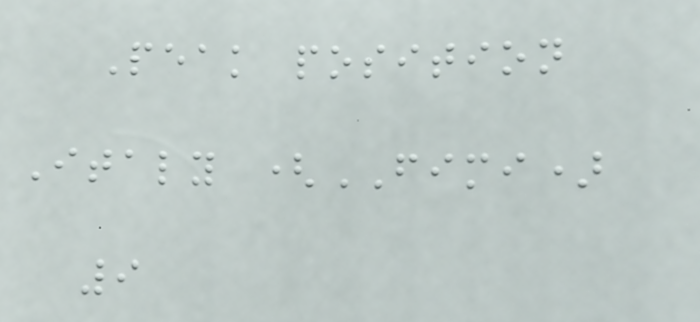Peak position
Italy (FIMI)
9
